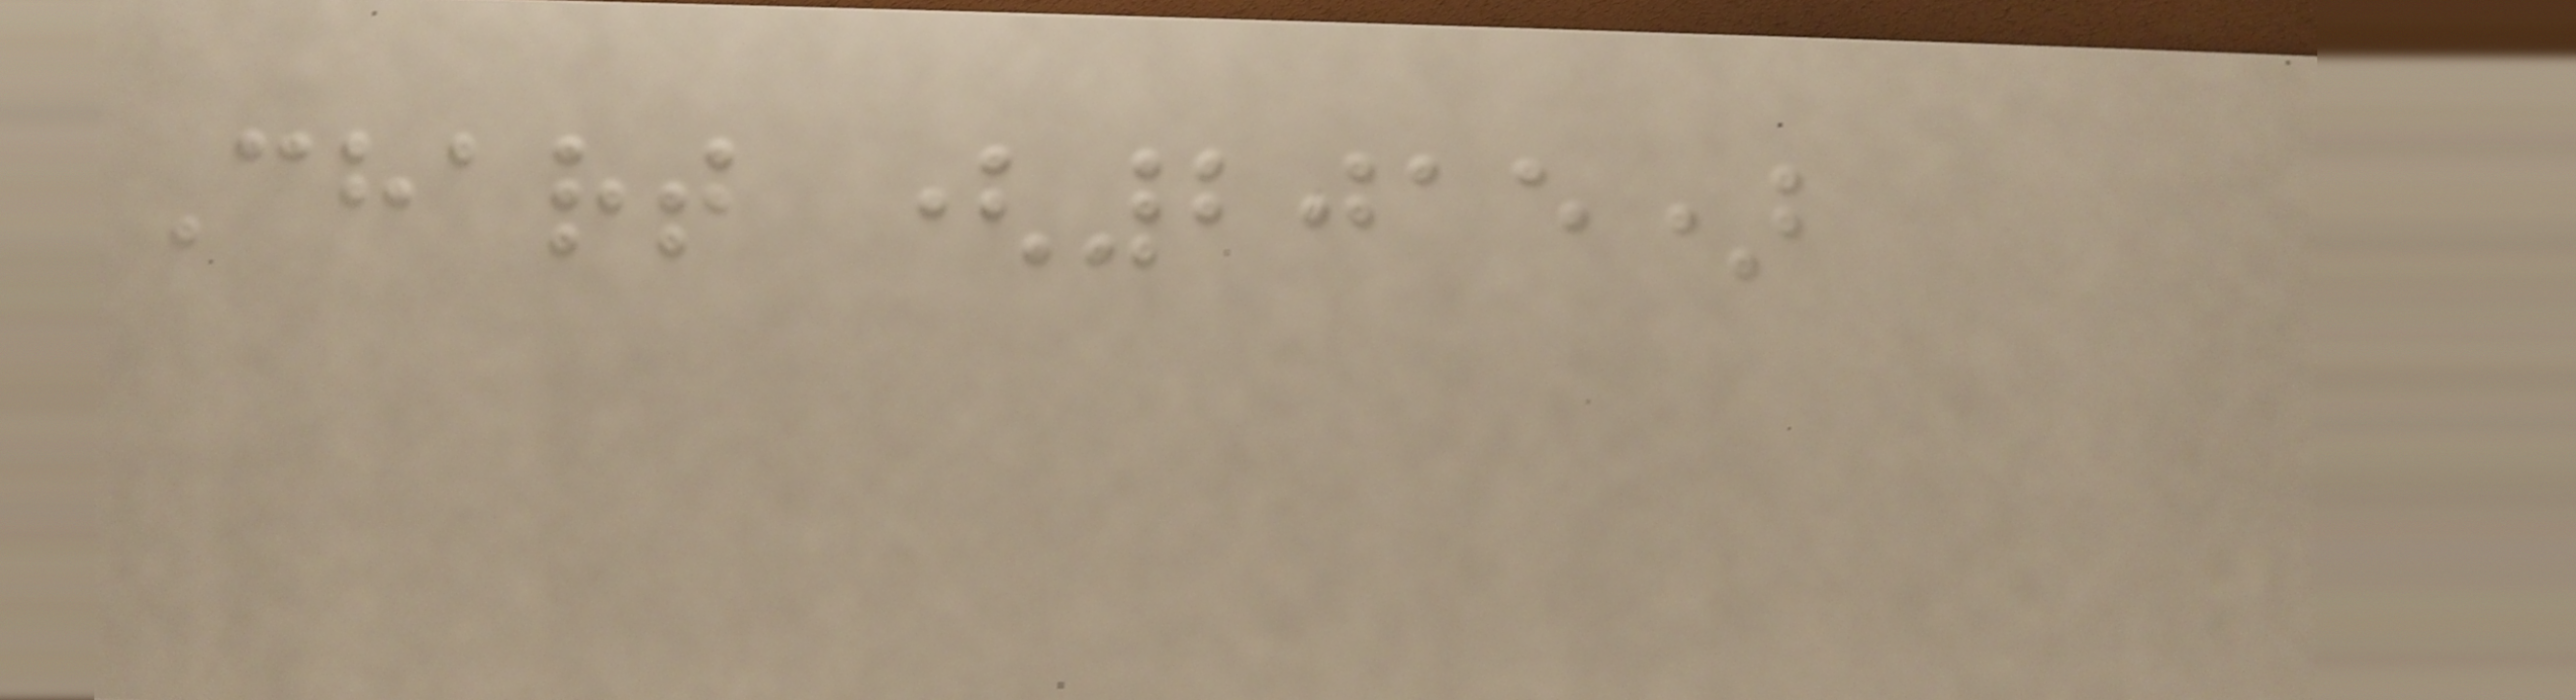Chart (2015)
